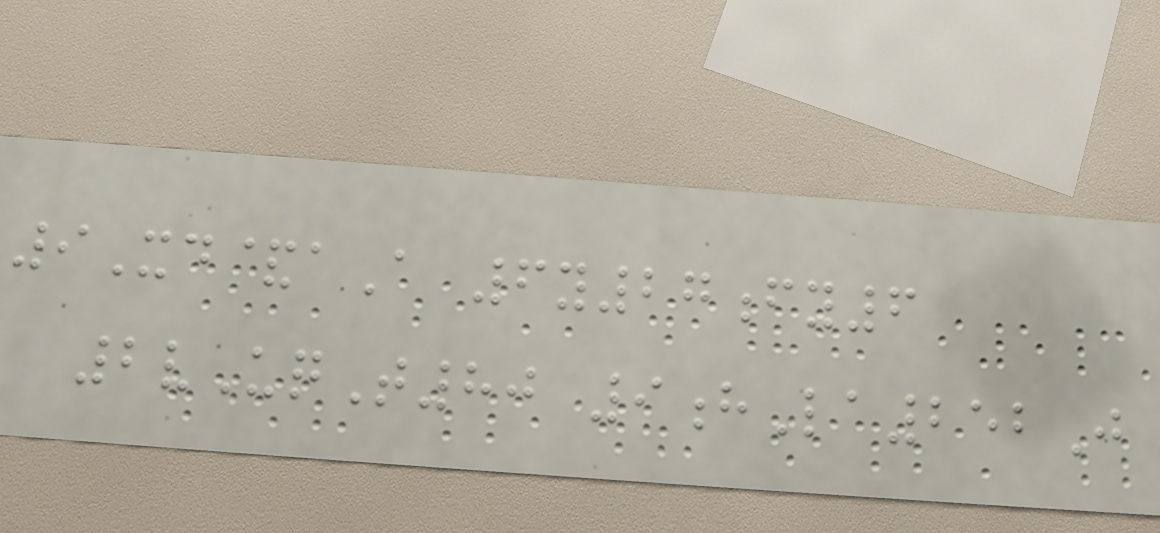9Xd&aA 6y27fy6
2vUqT80 9hLa252J
